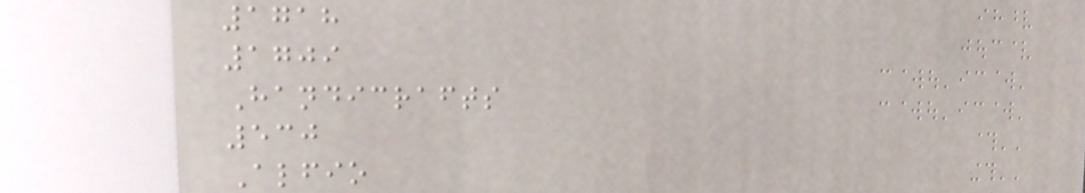1718
1709
Handicrafts
530
Alfio
